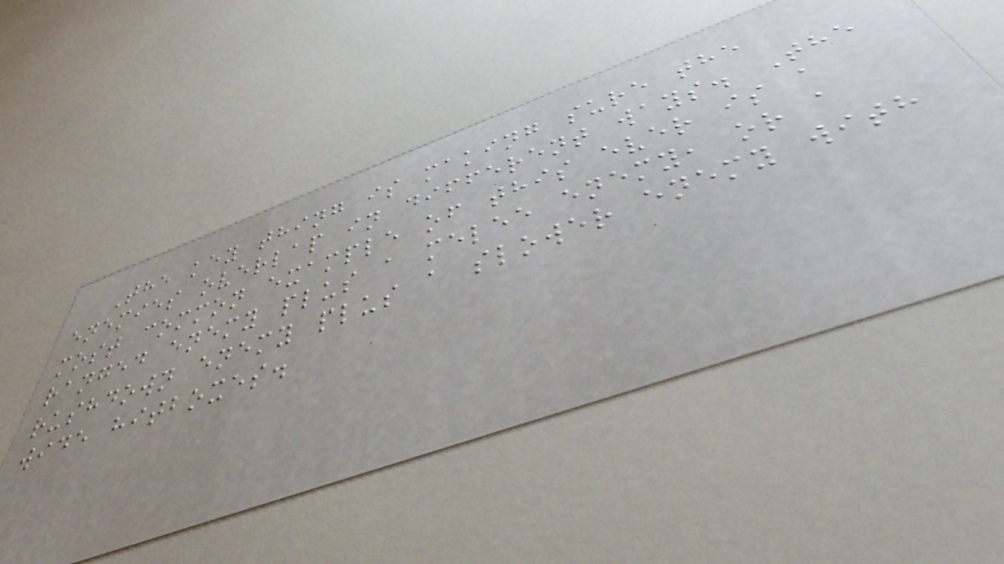The key thing is making sure the
enemies overlap in different ways. The
most common example of this ever is a
ranged enemy plus a melee enemy, or a
rushdown enemy plus a slower enemy with
wide hitboxes.
